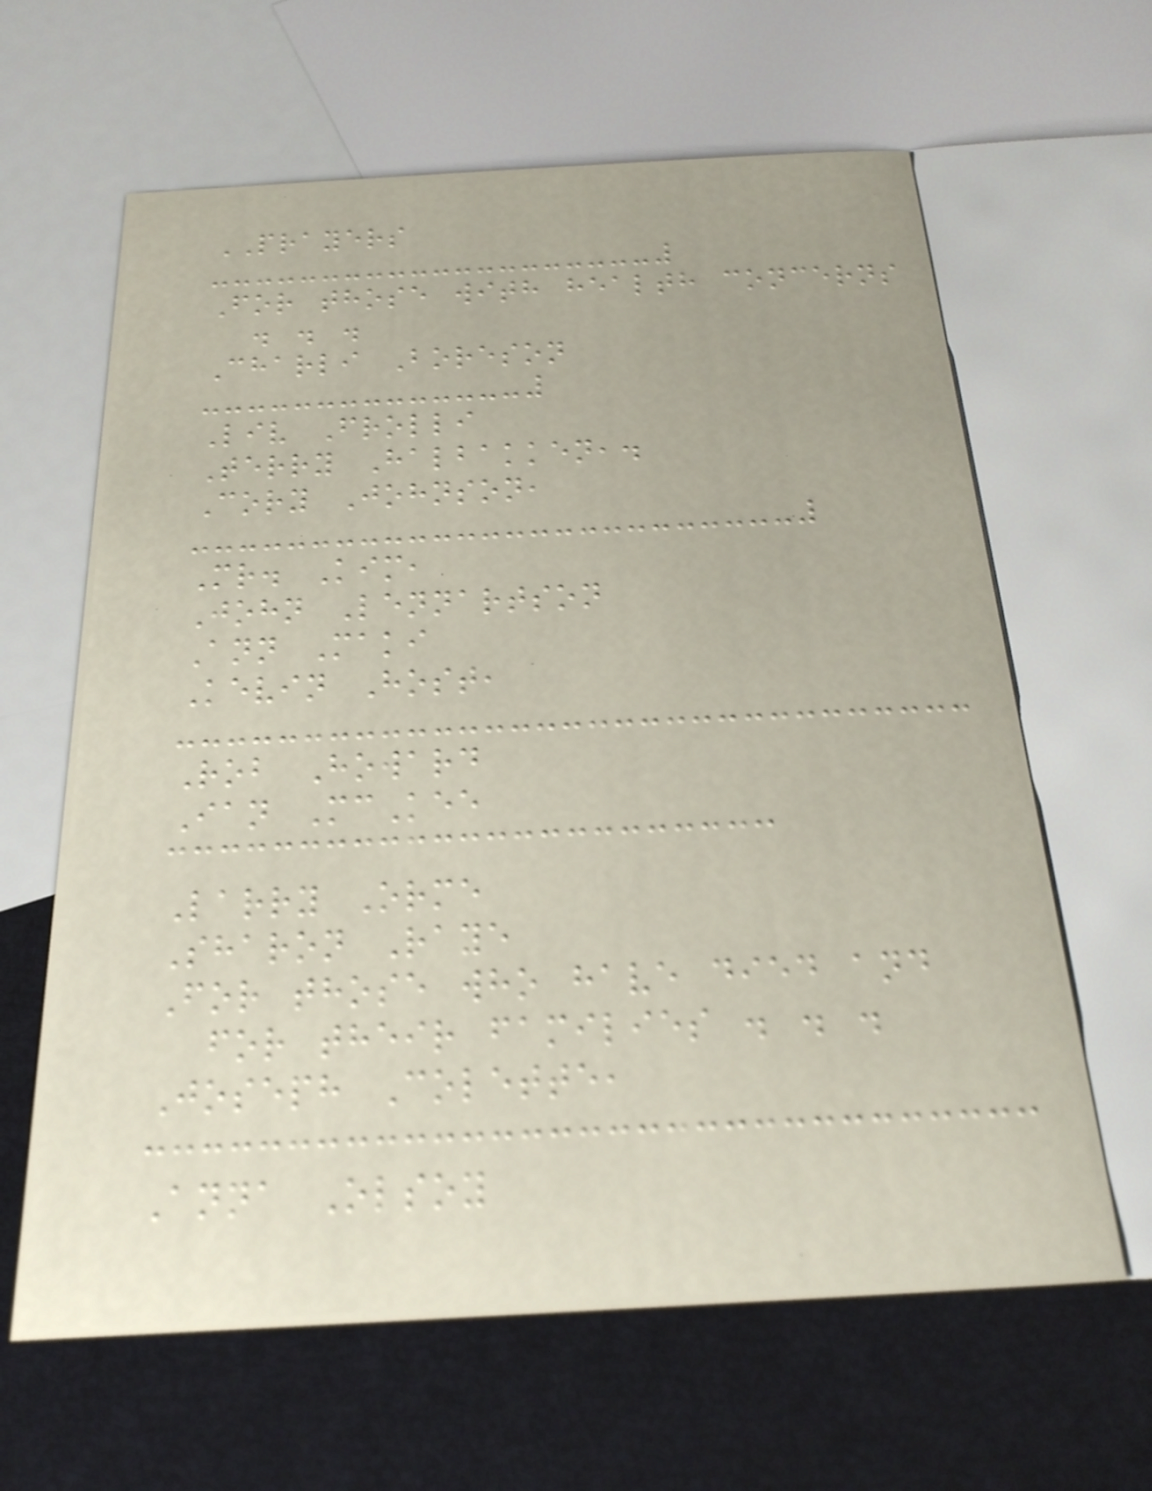PRAYERS
For those with health concerns
. . .
Charli Boreson
Liv Frolli
Terry Halbakken,.
Cory Johnson,
Mr. Kim,
John Lennartson
Ann Maki
Kevin Host,
Rob Howard
Ian McKee
Larry Orme
Sharon Raye
For those who have died and
for their families . . .
Joseph Colette,
Anna Olsoy
